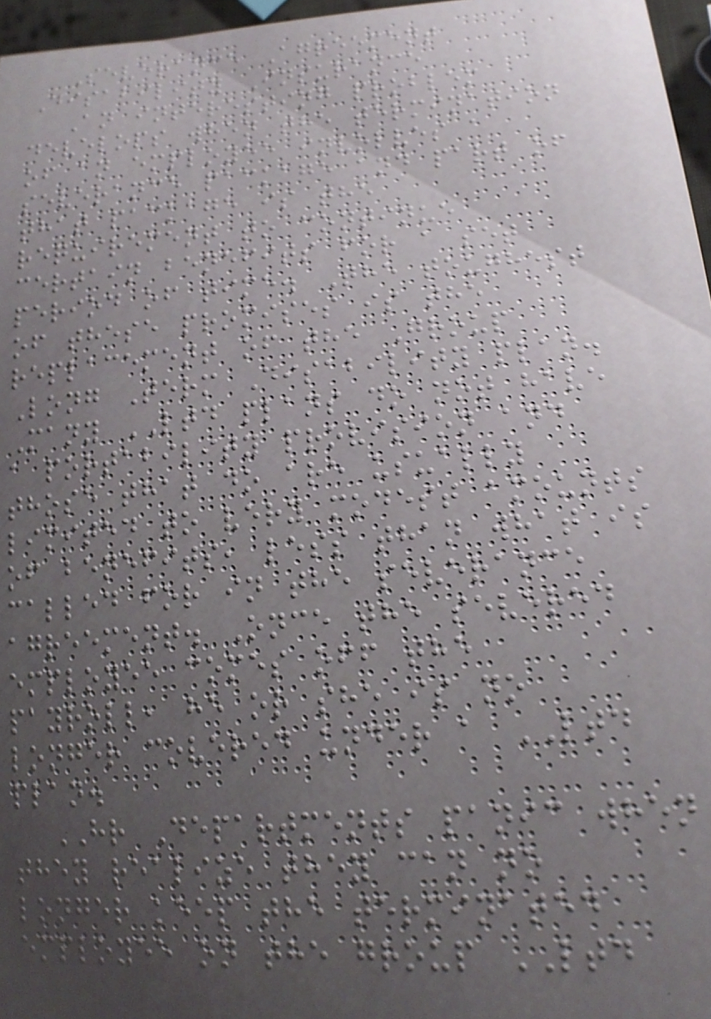Severance Agreement
Disability Insurance
An interesting problem
develops when the termination
of an employee involves a
severance package and part of
that package is the
requirement to continue
certain benefits for a set
period of time. The toughest
of these promises is the
replacement of the Group
Long Term Disability plan.
Many LTD plans do not have
a portability provision and
those that do are usually
limited to very modest amounts
of benefits, less than what is
called for in the severance
agreement. Once the severed
employee comes off the
payroll, he or she is no
longer covered under a LTD
plan.
HR Departments panic when
they realize they can no
longer keep the terminated
employee on the group LTD
